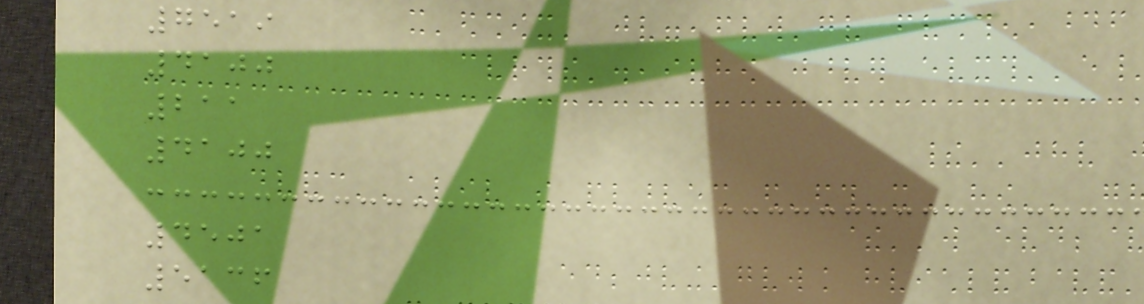7519
4100
211
4100
4501
5136
